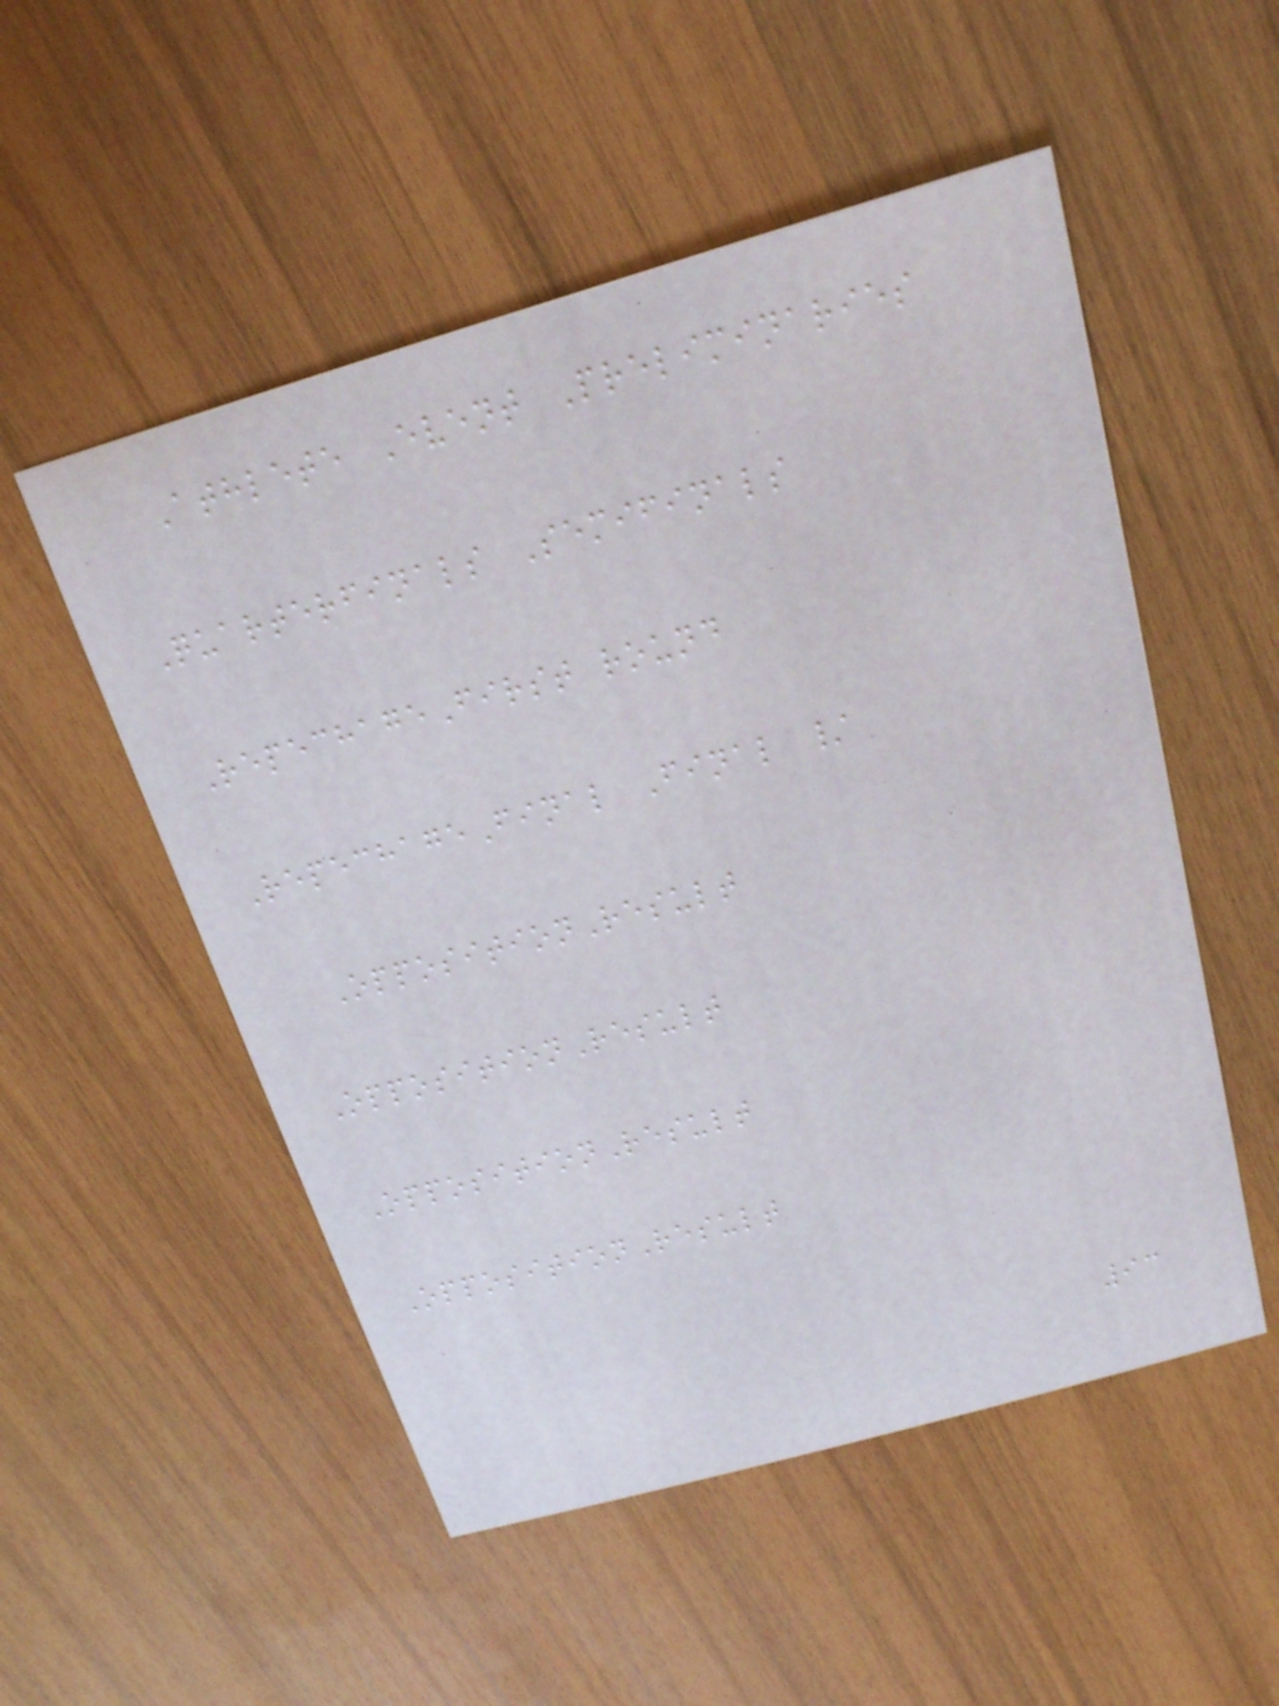Athlete Event Preliminaries
Quarterfinals Semifinals
RepechageFirst round
RepechageFinal Final /
OppositionResult
OppositionResult
OppositionResult
OppositionResult
93
